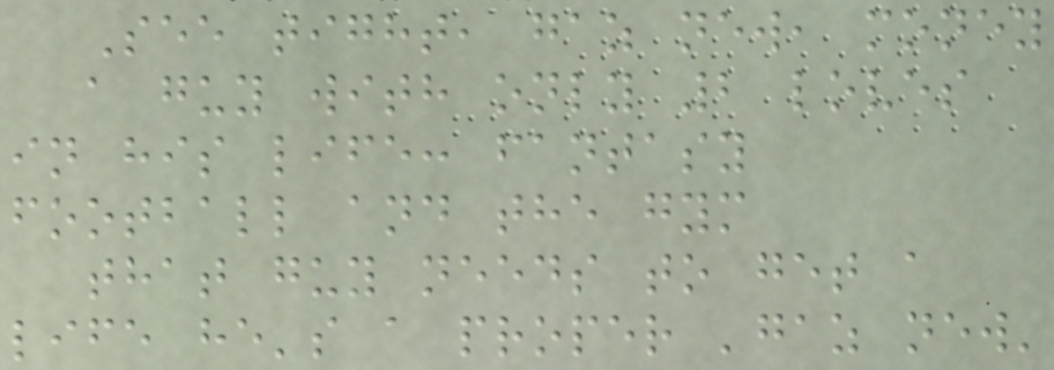See tight, gaz new, money
a guy with only 2 loves
in his life: fantasy
football and the gym
that guy needs to get a
life he's a proper 'gaz new'
